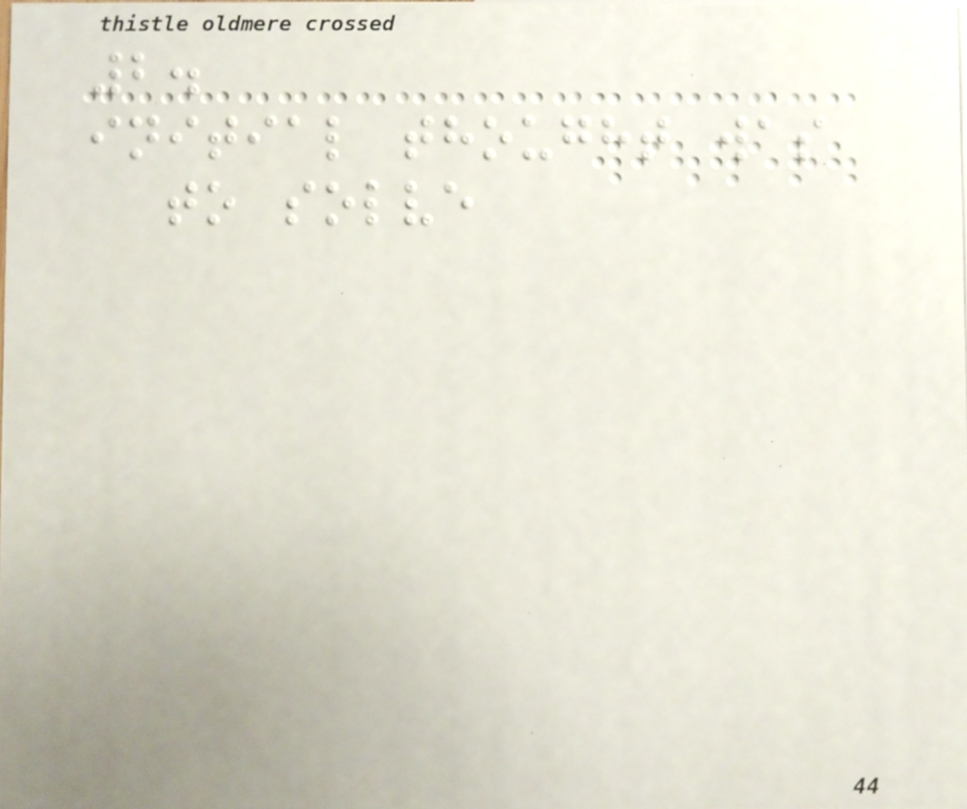2.
initial thought was
to solve
